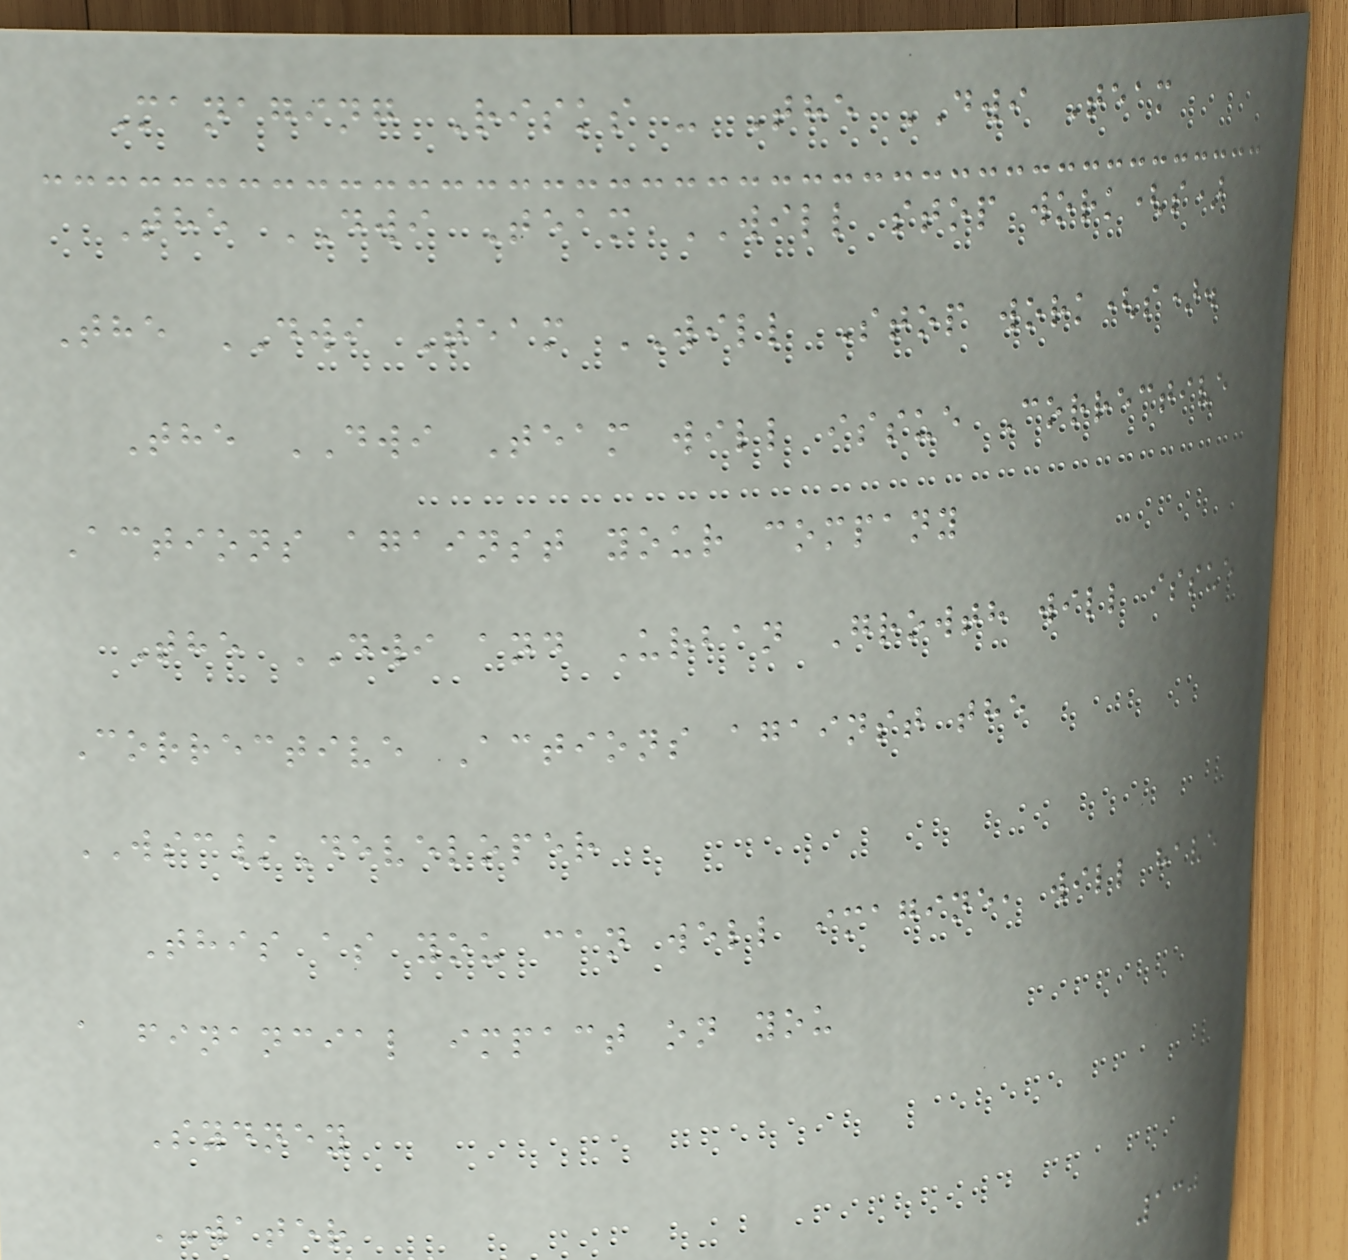Managing Risks - The DWI Team
The DWI Team WILL stop work(s)
The DWI Team WILL Stop work(s).
The DWI Team will issue Corrective
Actions against your company
The DWI and Urban Growth will issue
Corrective Actions against the
WSC/Developer
This as you can well imagine, will have
a financial impact on you
Sydney
WATER
130
